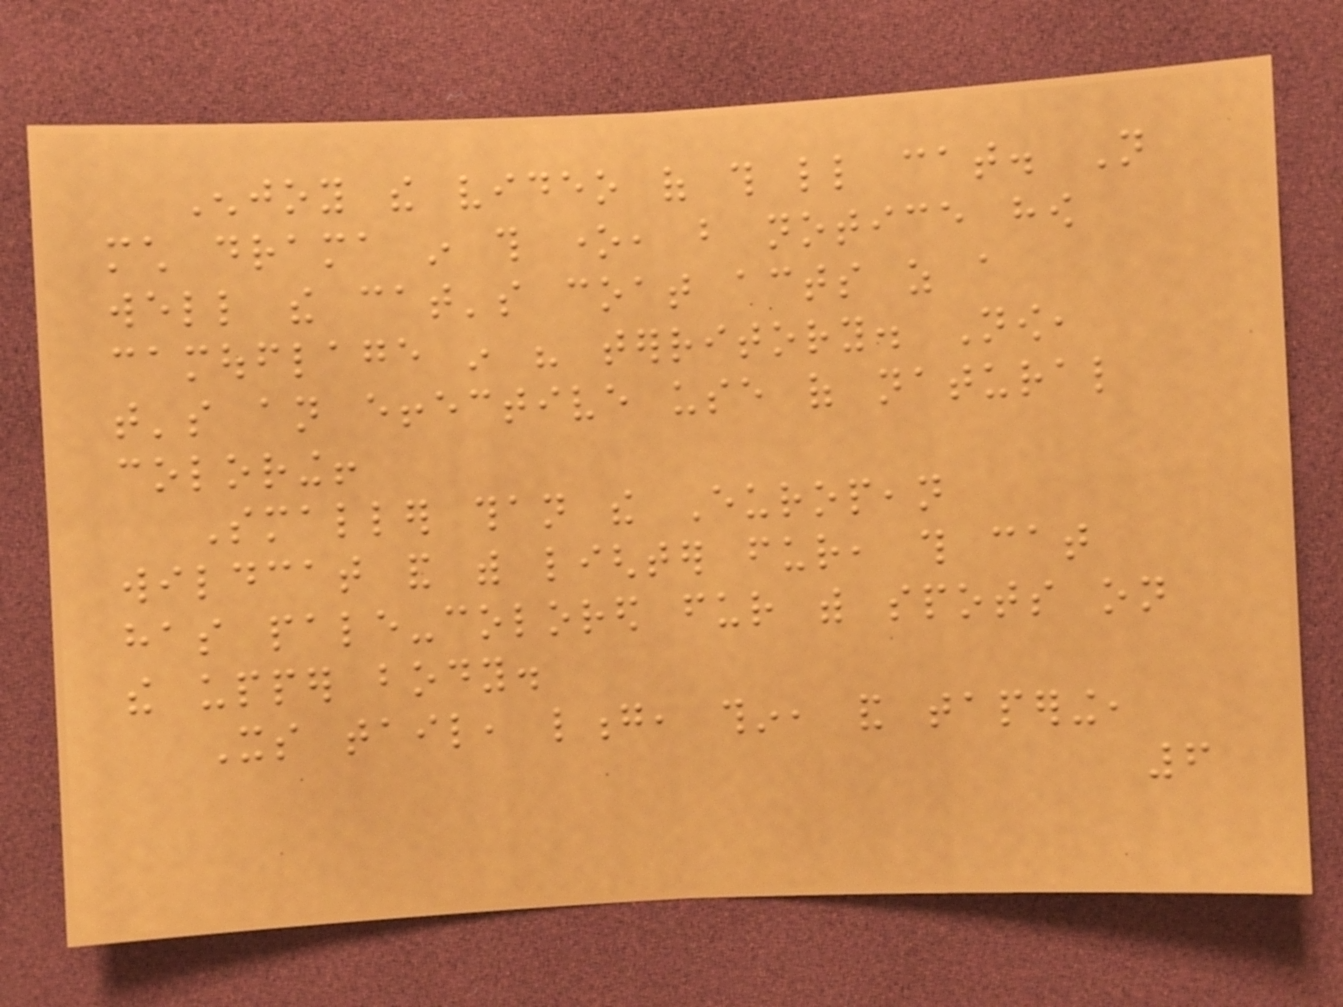Enjoy the video of this little cat. Not
much drama in this one, but notice how
well the cat's coat acts as a
camouflage in his territory. Now,
that's an effective use of natural
coloring!
Smaller than the European
wildcat and with lighter fur, this cat
has pale-colored fur with spots on
the upper body.
Its tail, long, thin, and tapering,
6
